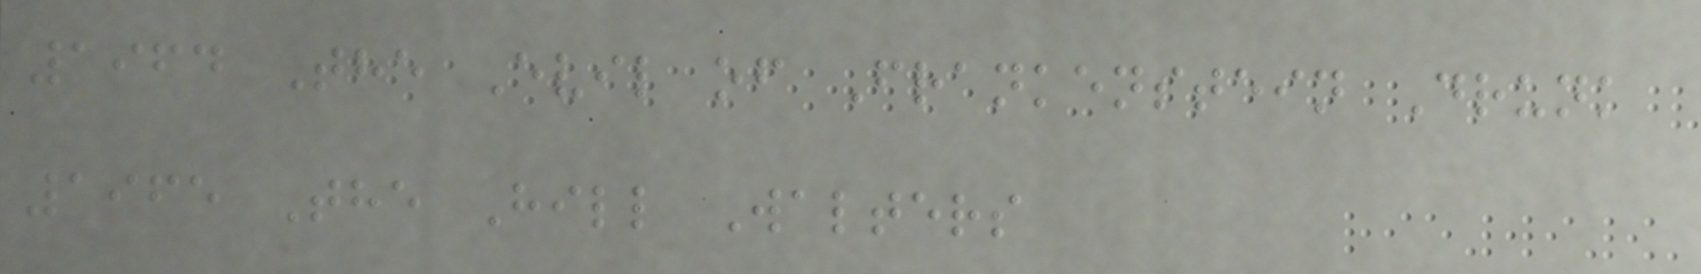1964 The Evil of Frankenstein Drunk
1965 The Hill Walters
